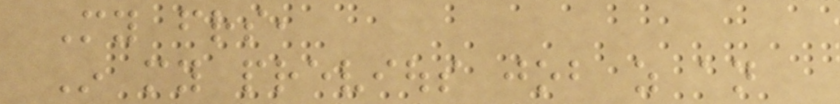My friends,
In my previous job as an
